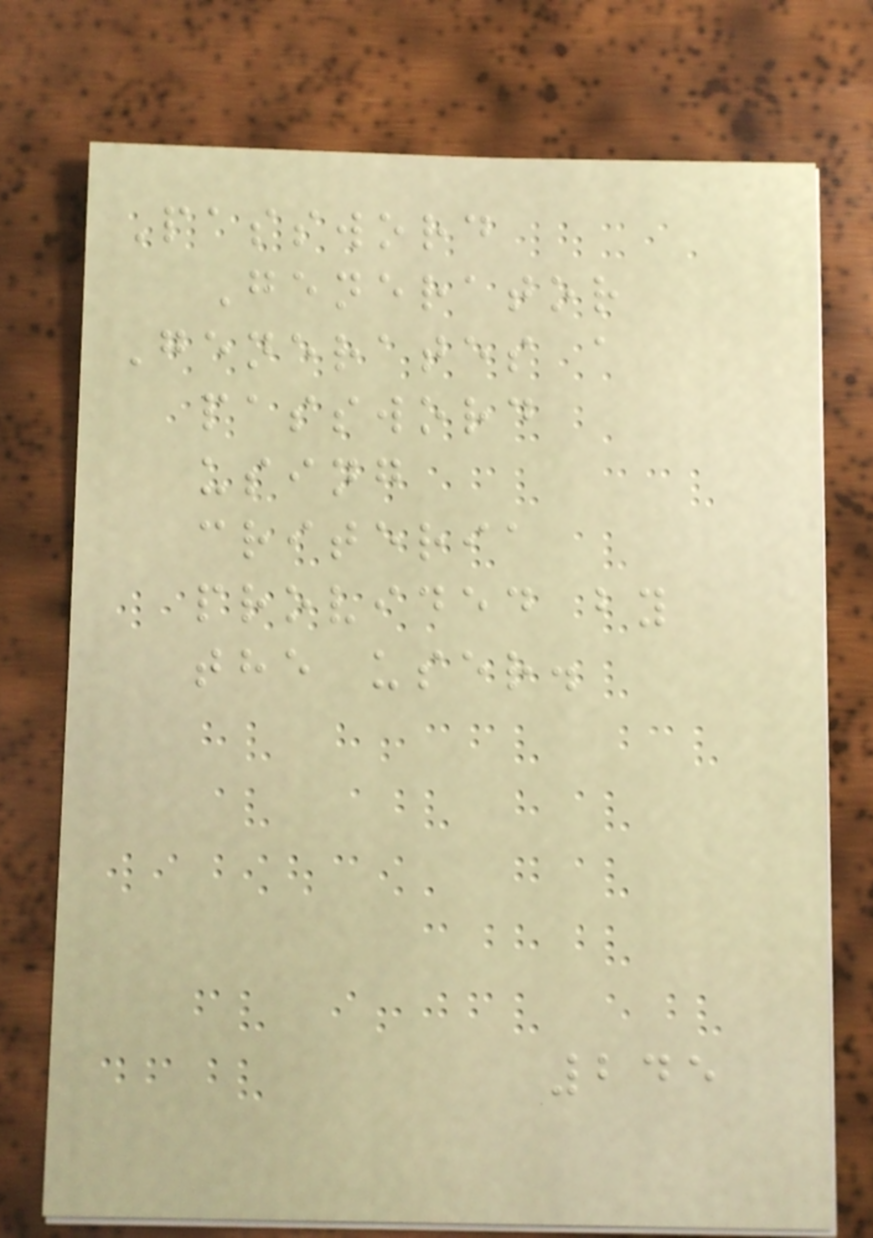Password
Generator
Generates a
password
using
criteria
provided by
the user.
245
